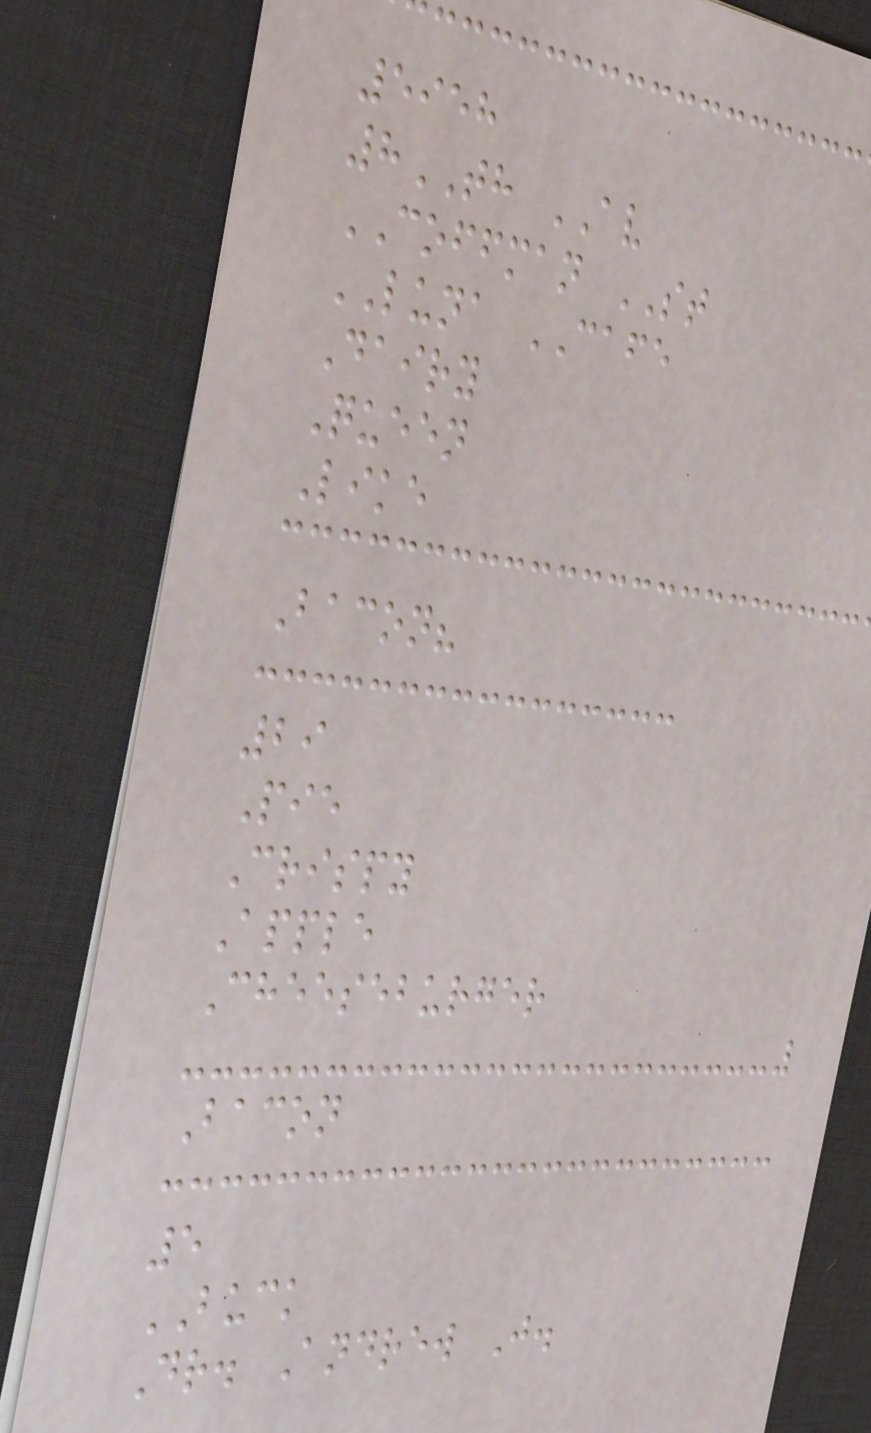5958
8TH AV
COFFMAN ST
LUNA CAFE
Dairy
Queen
Like
Bacon?
29
Pie
Crispy
Apple
Cheeseburger
Bacon
5
BUCK
Dr. Andrew J.
